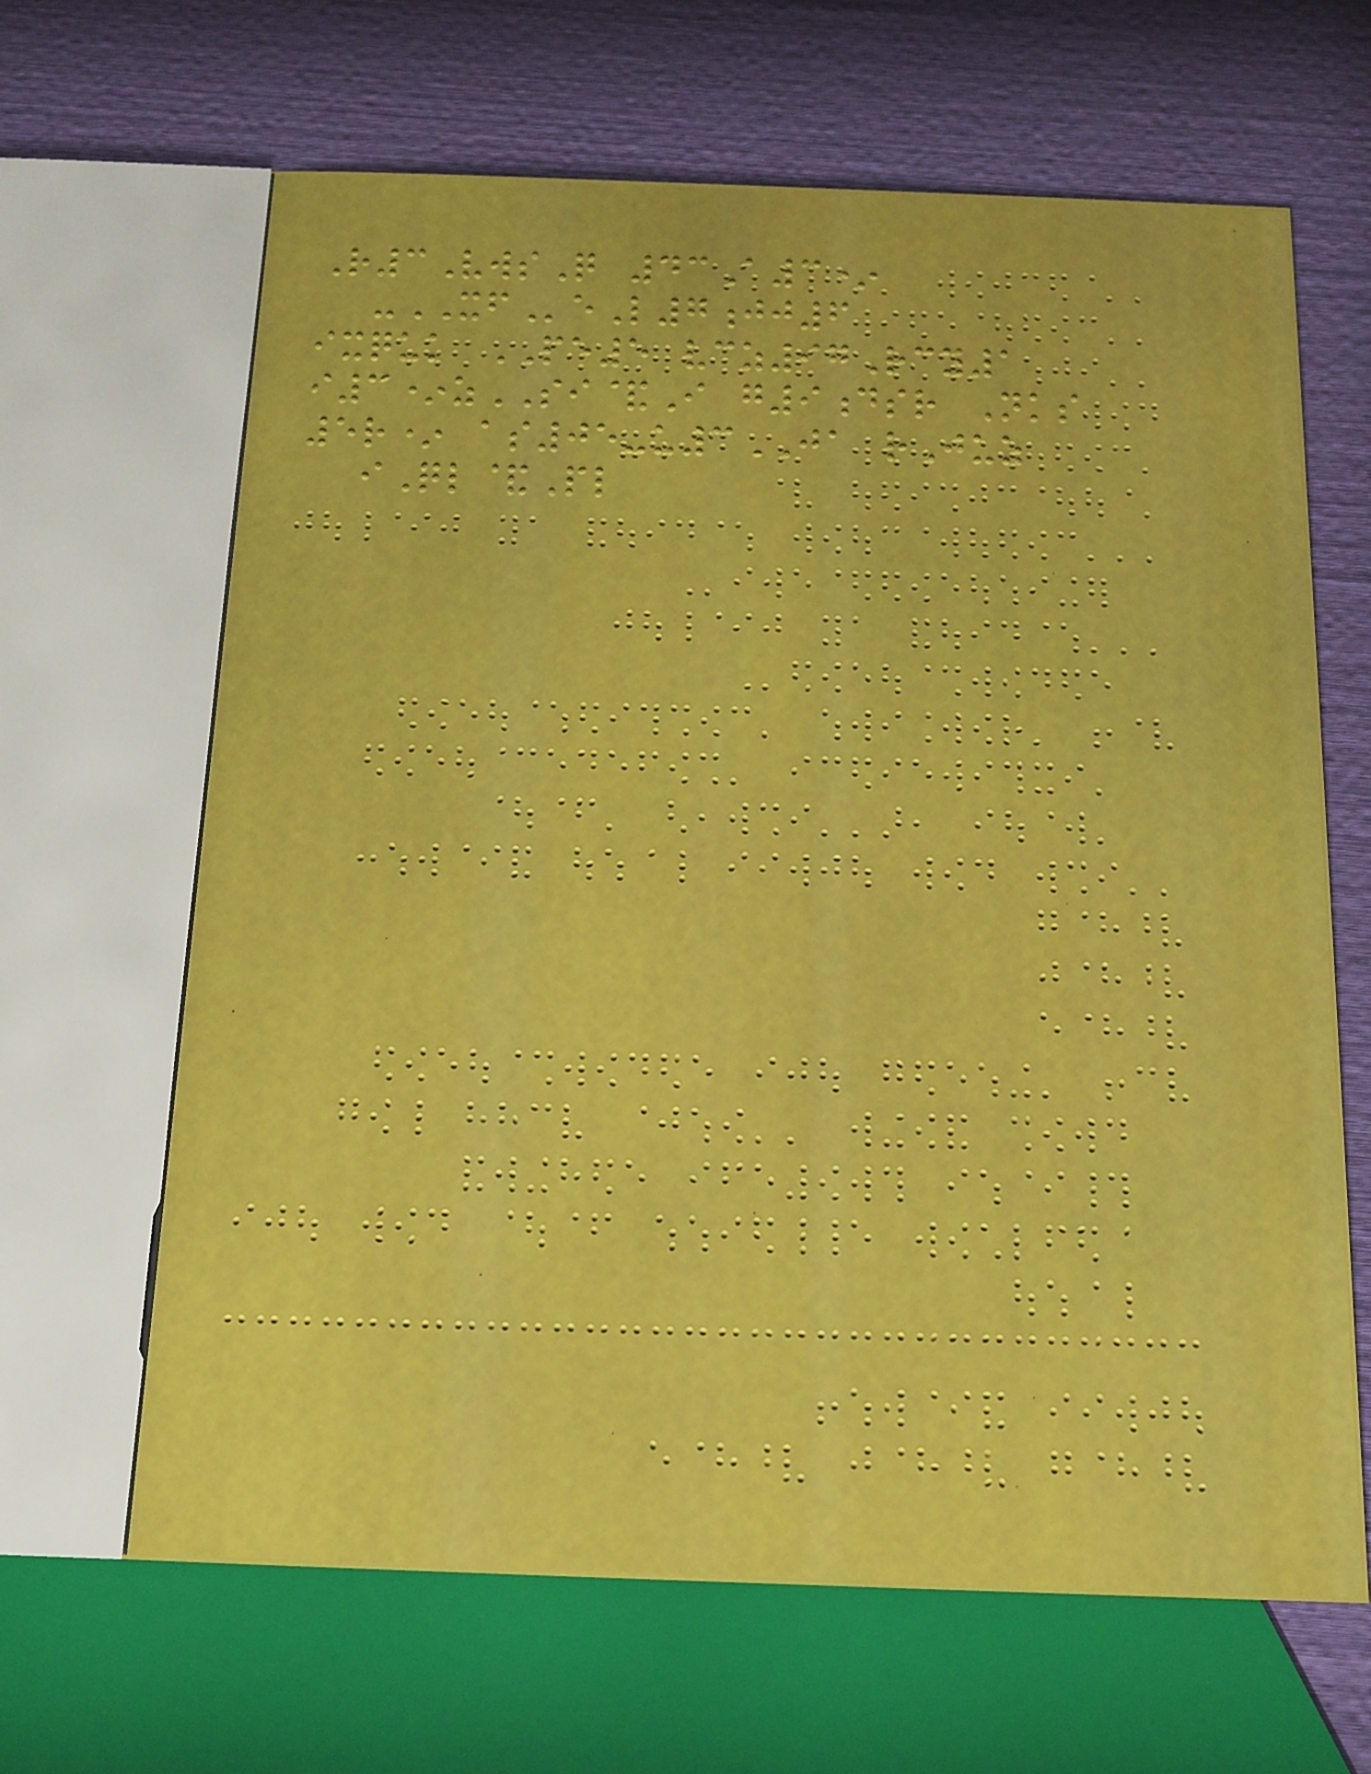R3VwsQ 43A3*
-XFeL7jj6
ixquk PE5 vcz97Rcy1
i3*zSI&I g9dsr Nks
5r* as05-u3JA rJuz
iQl&Pl
